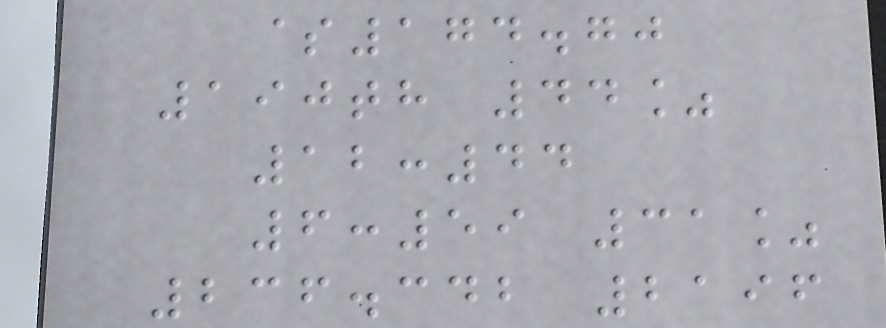$174.70
190th 44%
12:44
6:59 31%
236.342 2196
